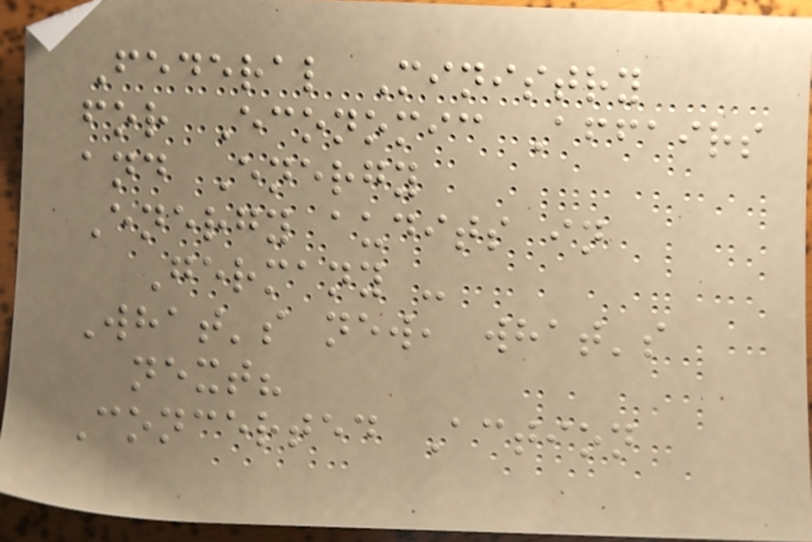Federal Ministry
for Economic Affairs
and Energy
Energy audits in
Germany -
What's new, what's
next?
Concerted Action
